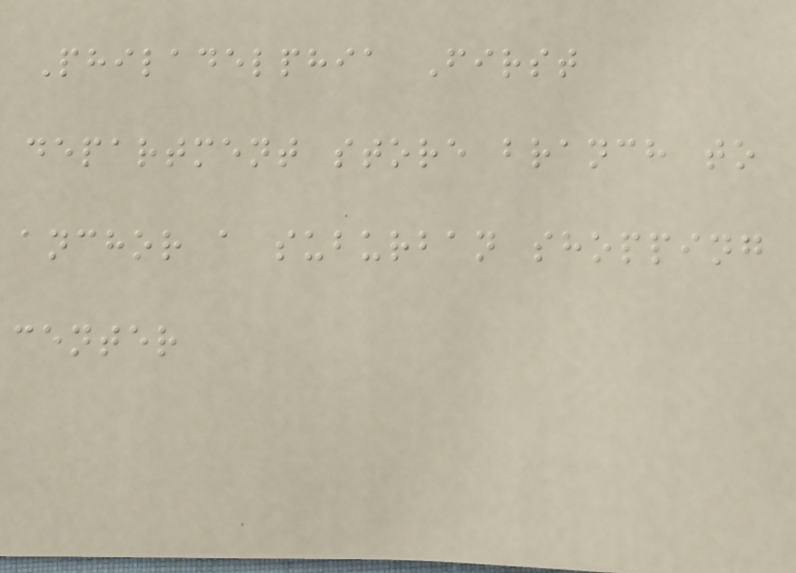Philadelphia First
department store branch to
anchor a suburban shopping
center
